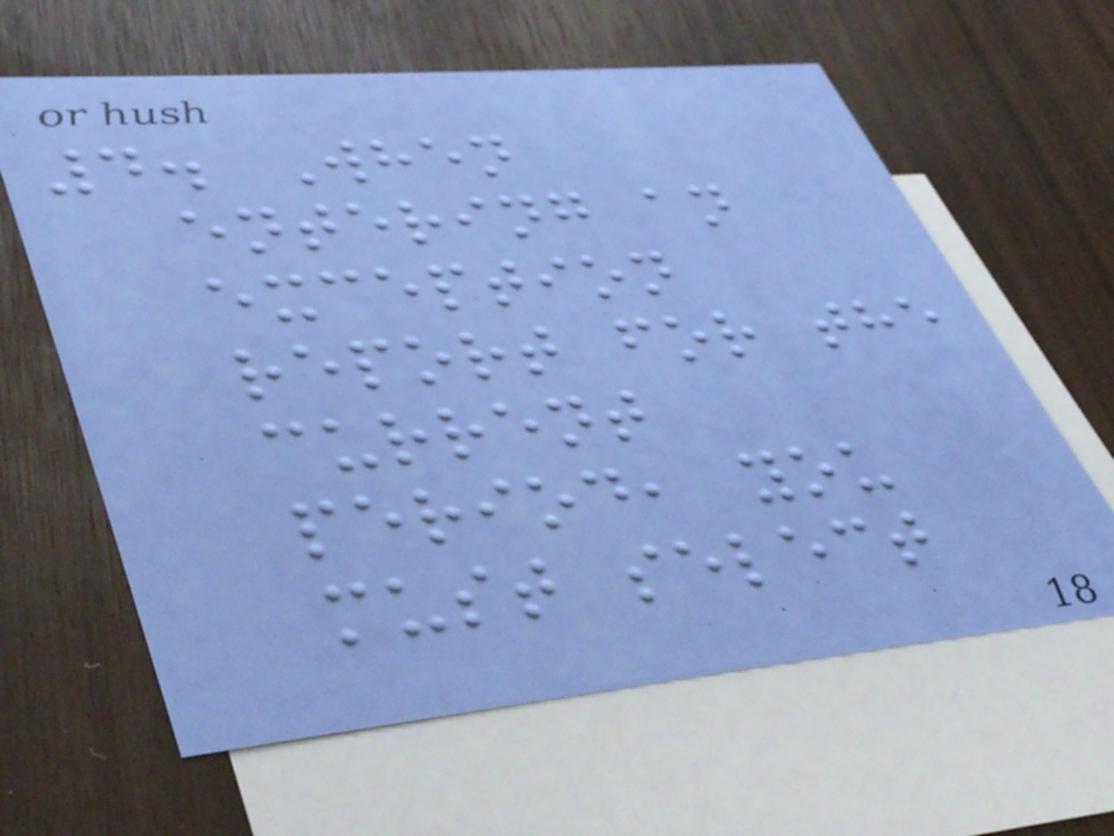4. When
entering an
exception
report for the
current
period, you
must select
